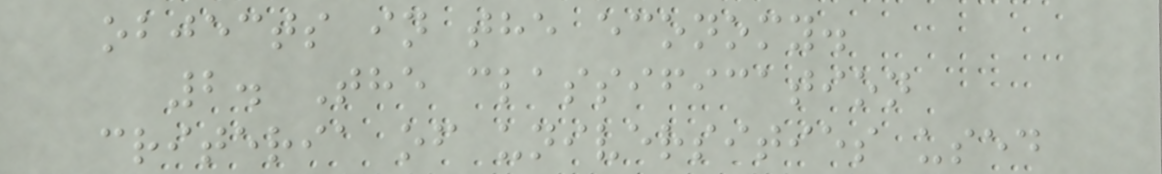objects in the economy.
2. The classification
criteria of universities used
